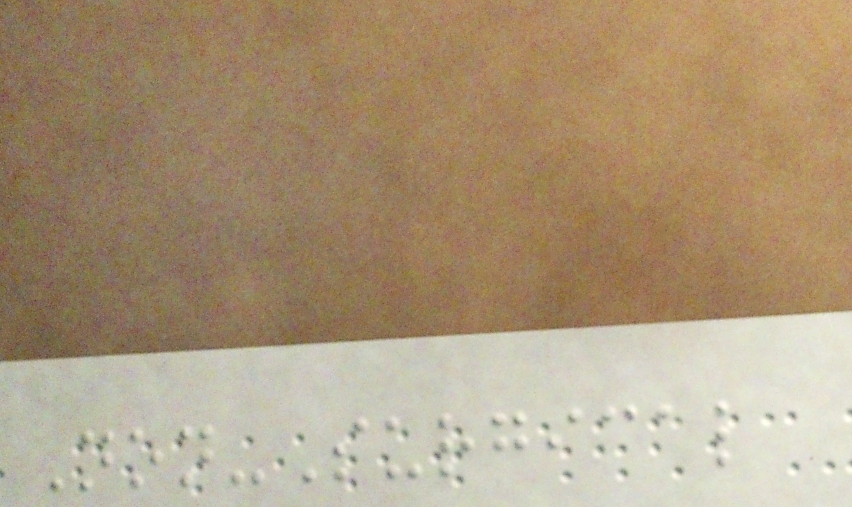Non-Surgical
